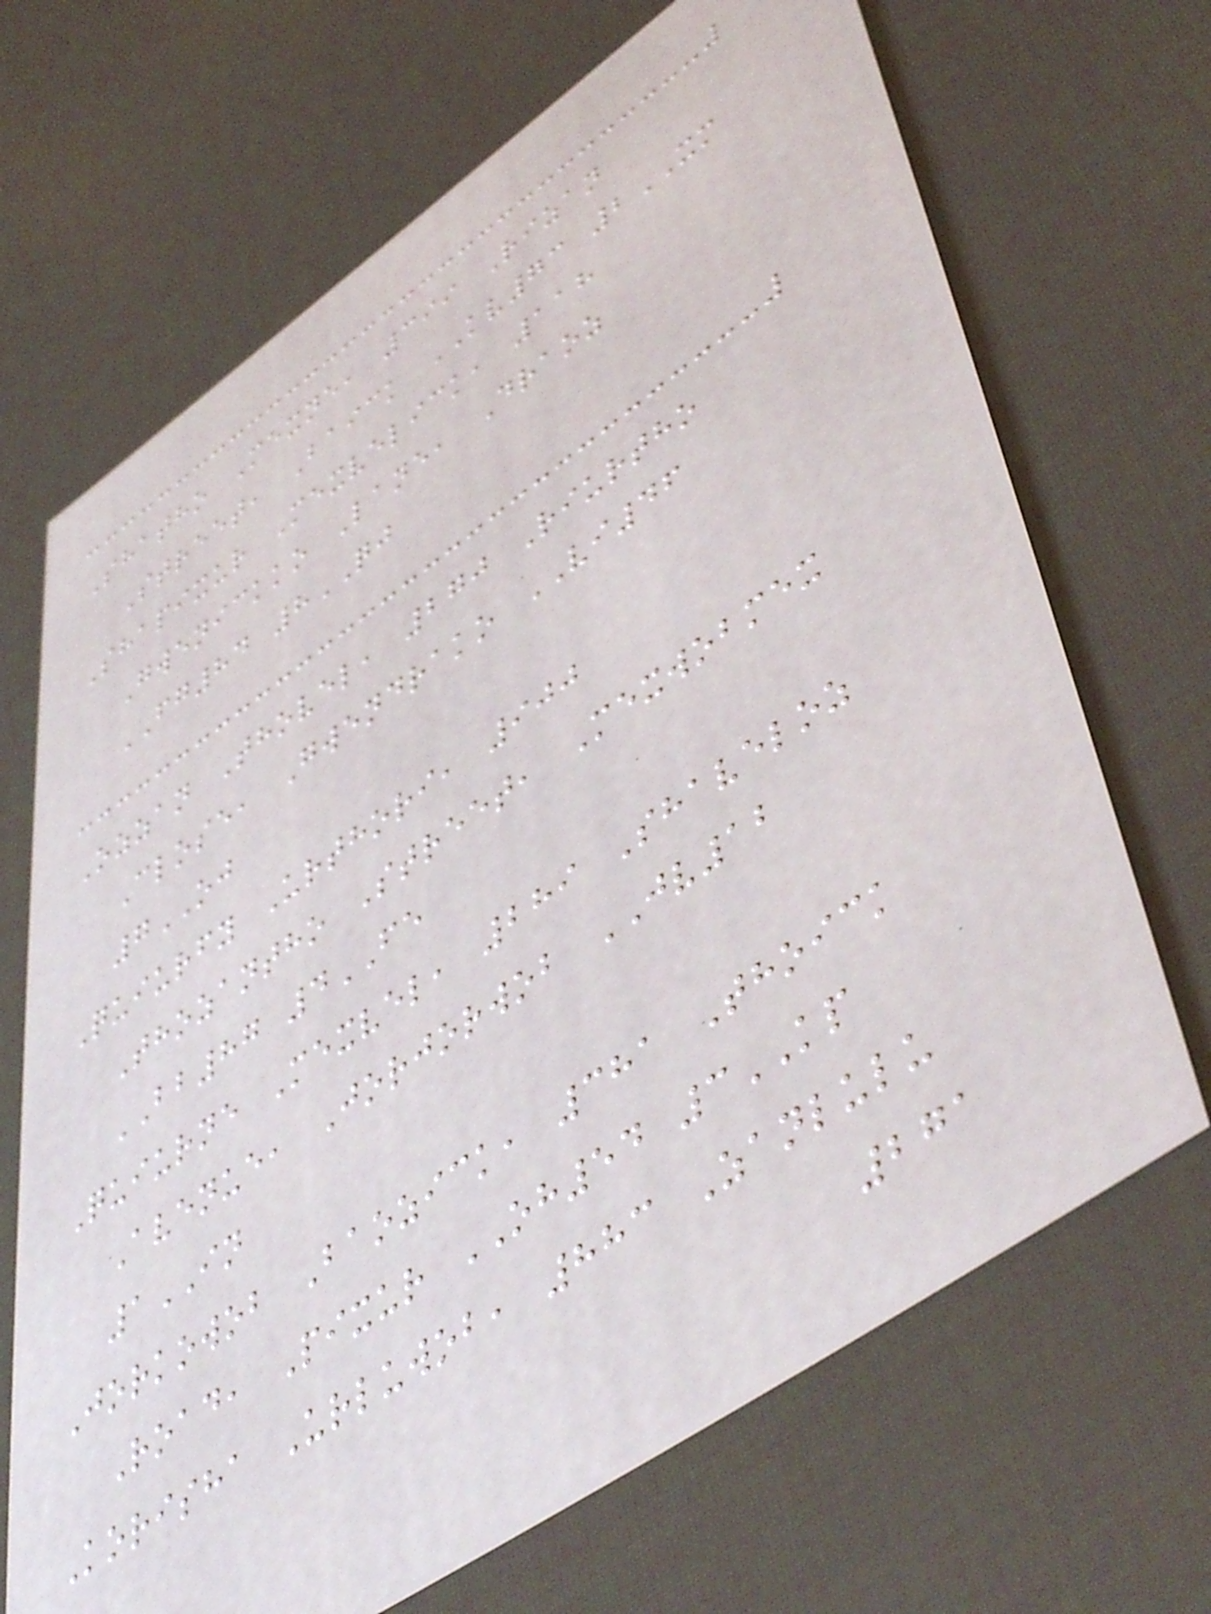Shatho Mexne, 399 Rizan
Street, Baick KV73 2XM
Shapixur Mexvelick, 118
Gwenickko Lane, Draoz
FG84 8QJ
Ozzan Thovel, 270 Riurtho
Close, Gwendrako VI46
7OJ
Quiurfy Urthori, 900
Thozantho Street, Mexwobmex
BB87 4FE
Quiurne Mexvel, 289 Shaveloz
Avenue, Jorjorwob JV12
1IN
Jorkowob Baozick, 381 Thoick
Road, Pixur OH54 3KP
Korisha Urluwob, 883 Zanlulu
271
